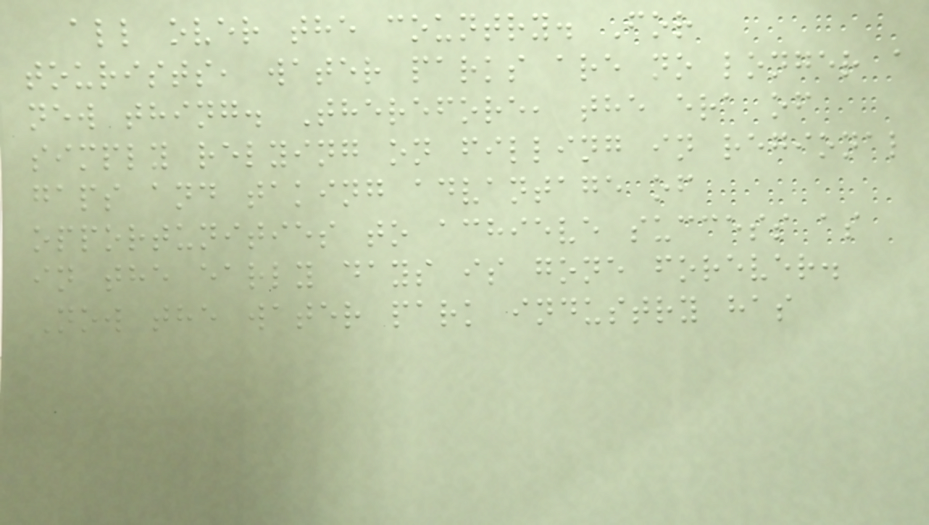all over the country. For
tourists, water parks are no longer a
new thing. Therefore, the era of
simply relying on filling in regional
gaps and taking advantage of
opportunities to achieve success as
in the early days is gone forever.
Now the water park industry has
